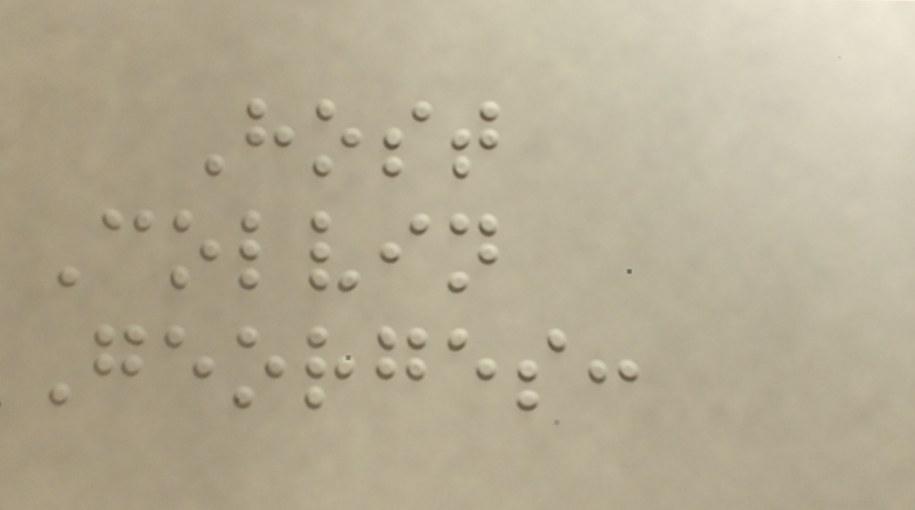Host
Colvin
Georges:
